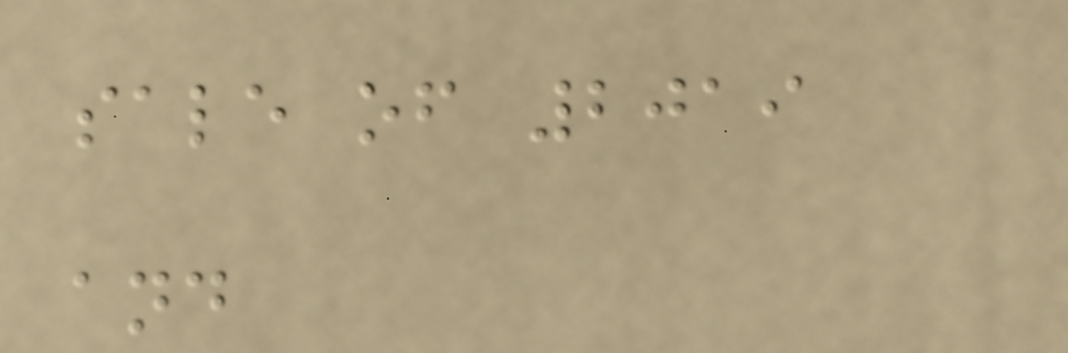sale of 2019
and
